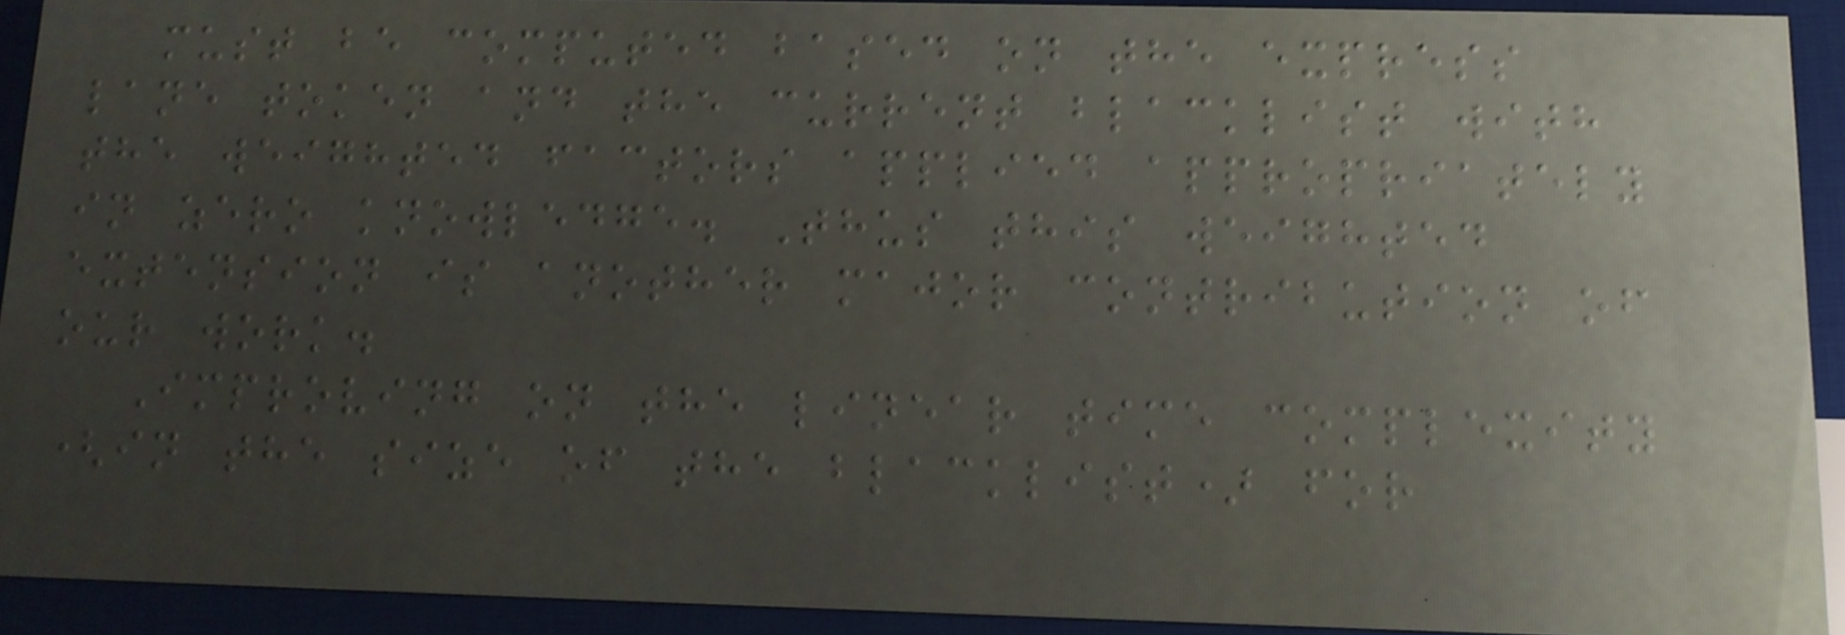must be computed based on the express
lane token and the current blacklist with
the weighted factors applied appropriately
in zero knowledge. Thus this weighted
extension is another major contribution of
our work.
Improving on the linear time complexity
(in the size of the blacklist) for
